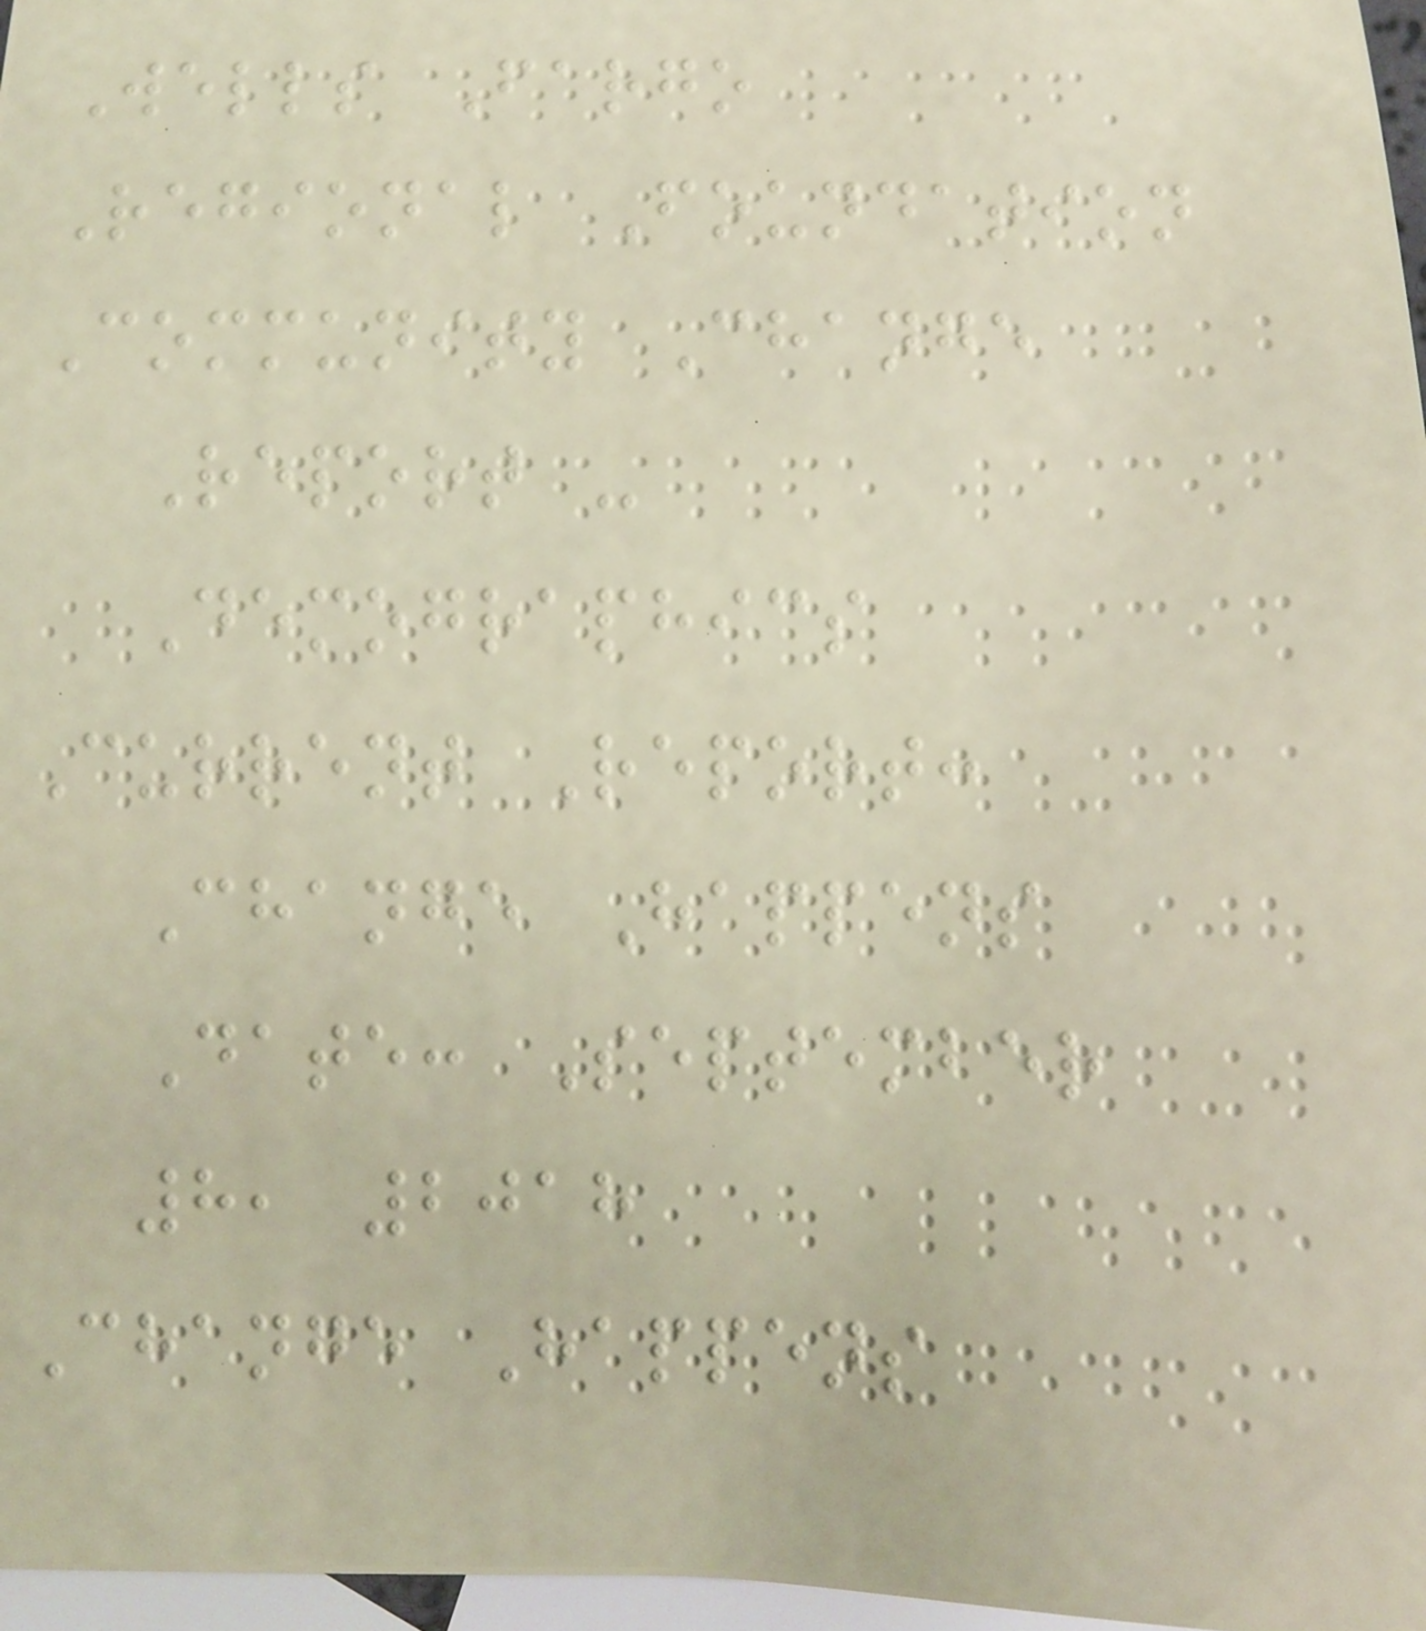Wells Fargo
Regional Foundation
Community Change
Report -
Demographics
Current Report:
Change Happens
Date: September
8, 2018
Change Happens
